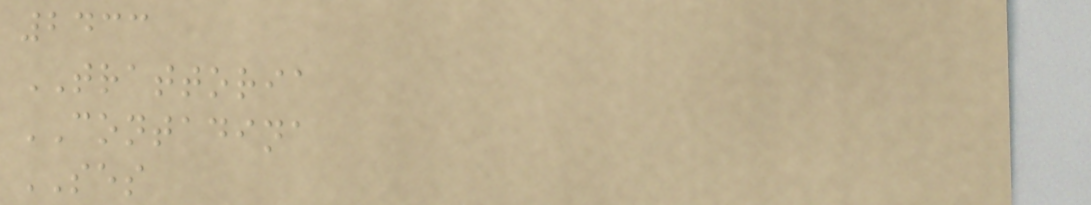2433
TRATTORIA
CONTADINA
SES
